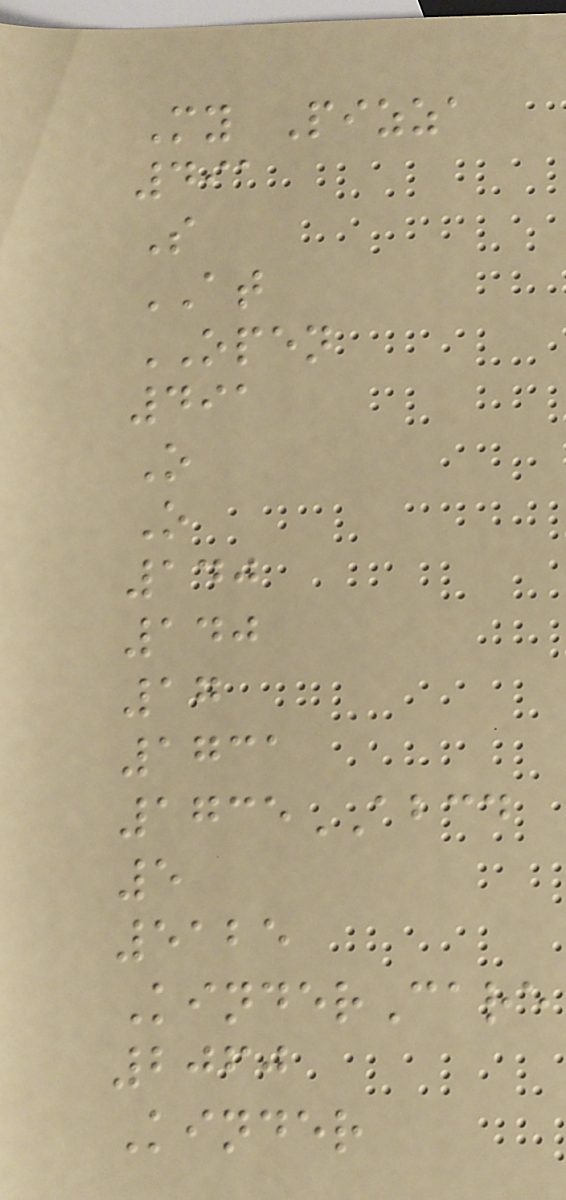My Pizza
491
S
AT
OPEN
491
O
O
140
140
17
1731
1735ABCD
5
5125
KinderCare
2060
Kinder
